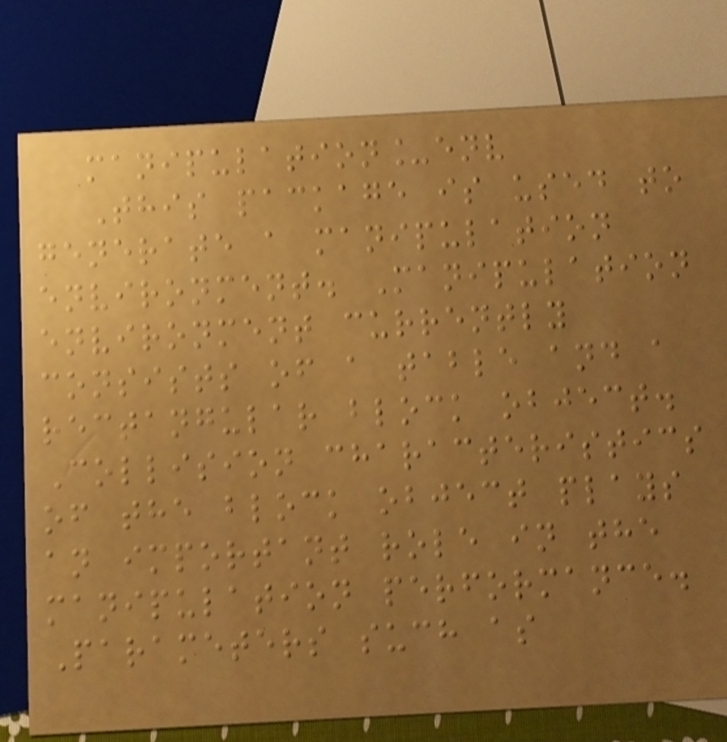manipulation_env
This package is used to
generate a manipulation
environment. Manipulation
environment currently
consists of a table and a
rectangular block object.
Collision characteristics
of the block object plays
an important role in the
manipulation performance.
Parameters such as
